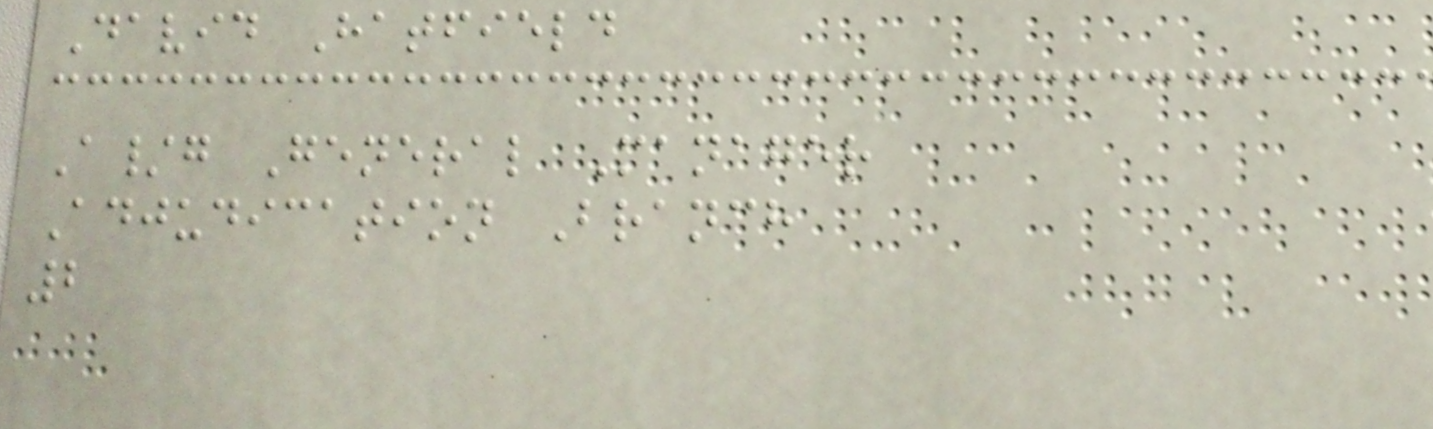David Hatfield
A/g General Manager
Adjudication Branch
2
